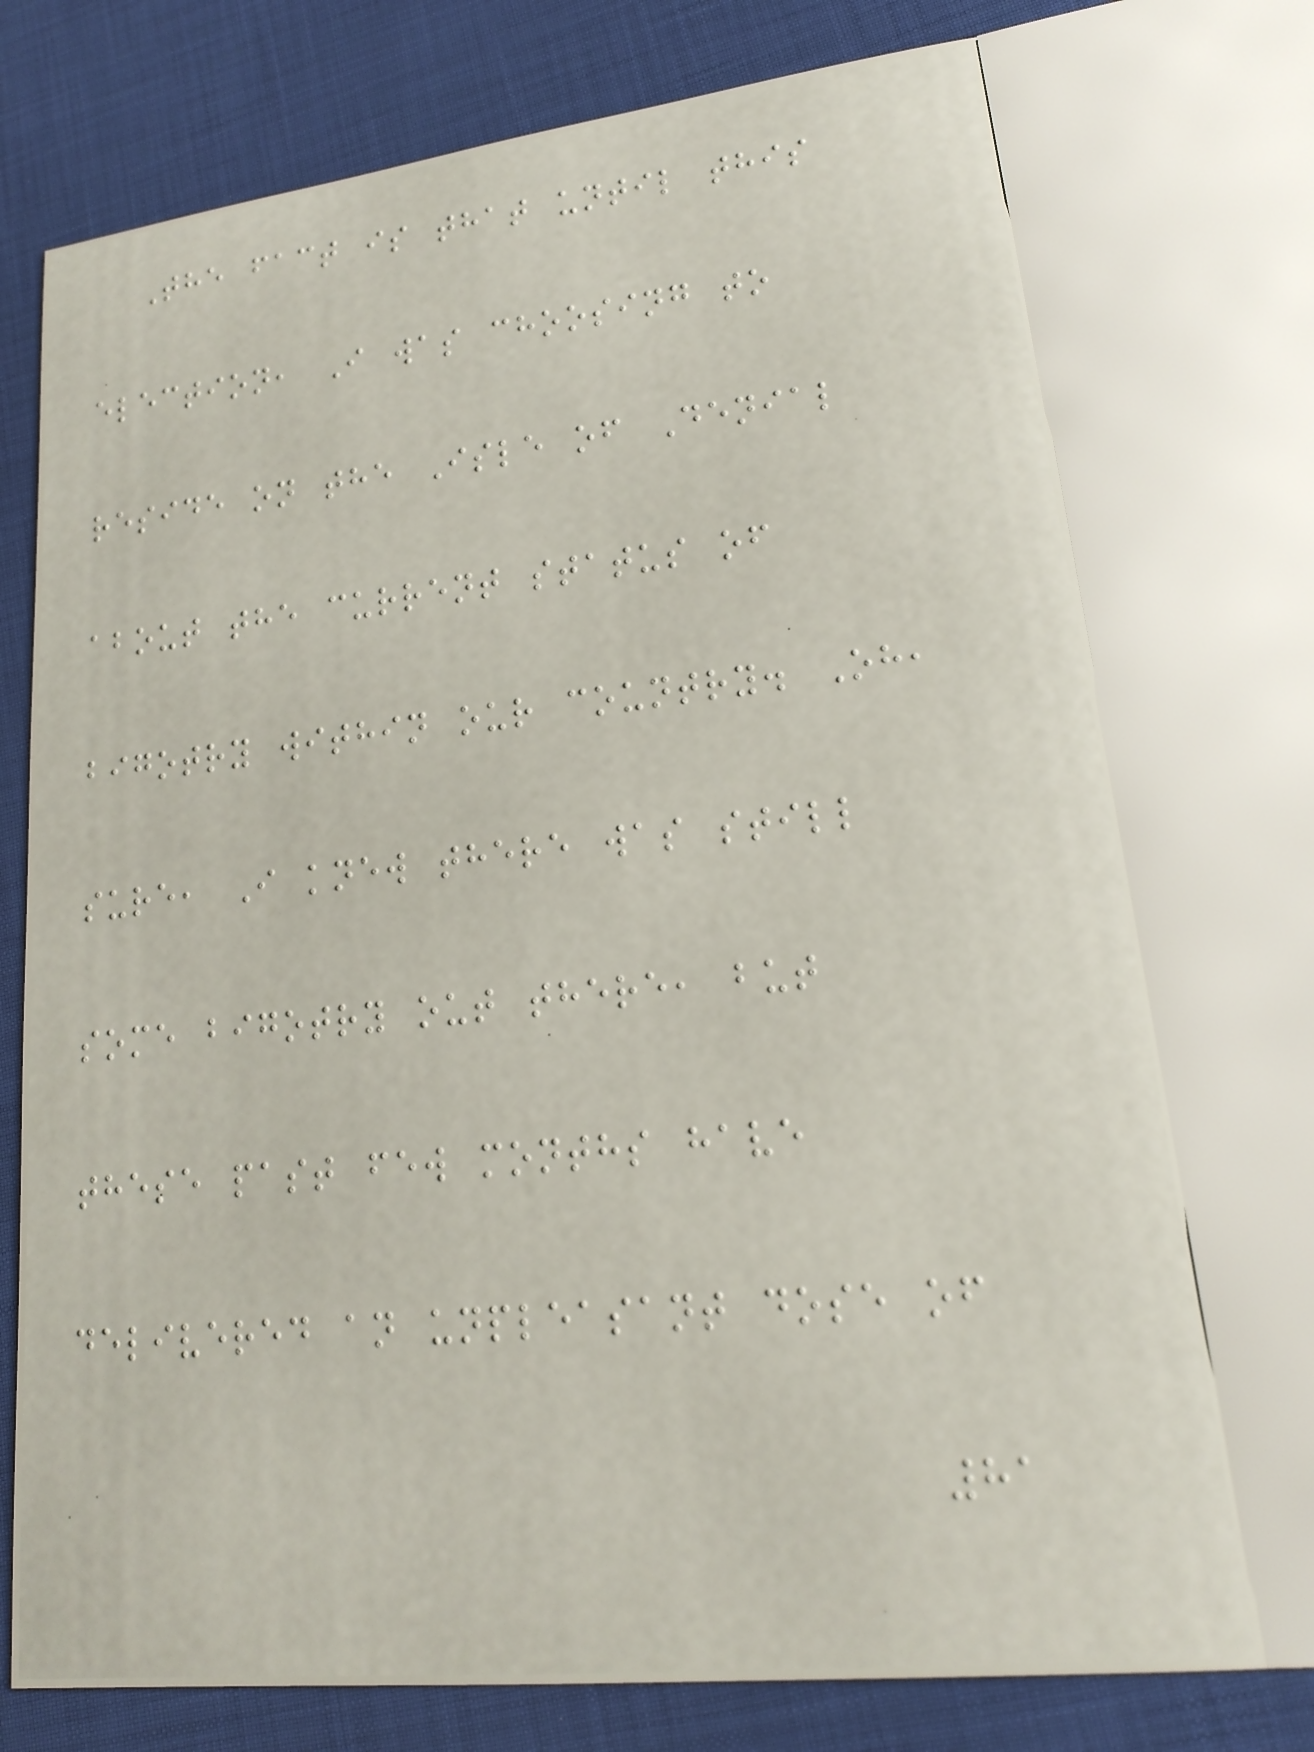The fact is that until this
election, I was choosing to
reside on the Isle of Denial
about the current status of
bigotry within our country. Oh,
sure, I knew there was still
some bigotry out there, but
these past few months have
delivered an unpleasant dose of
81
